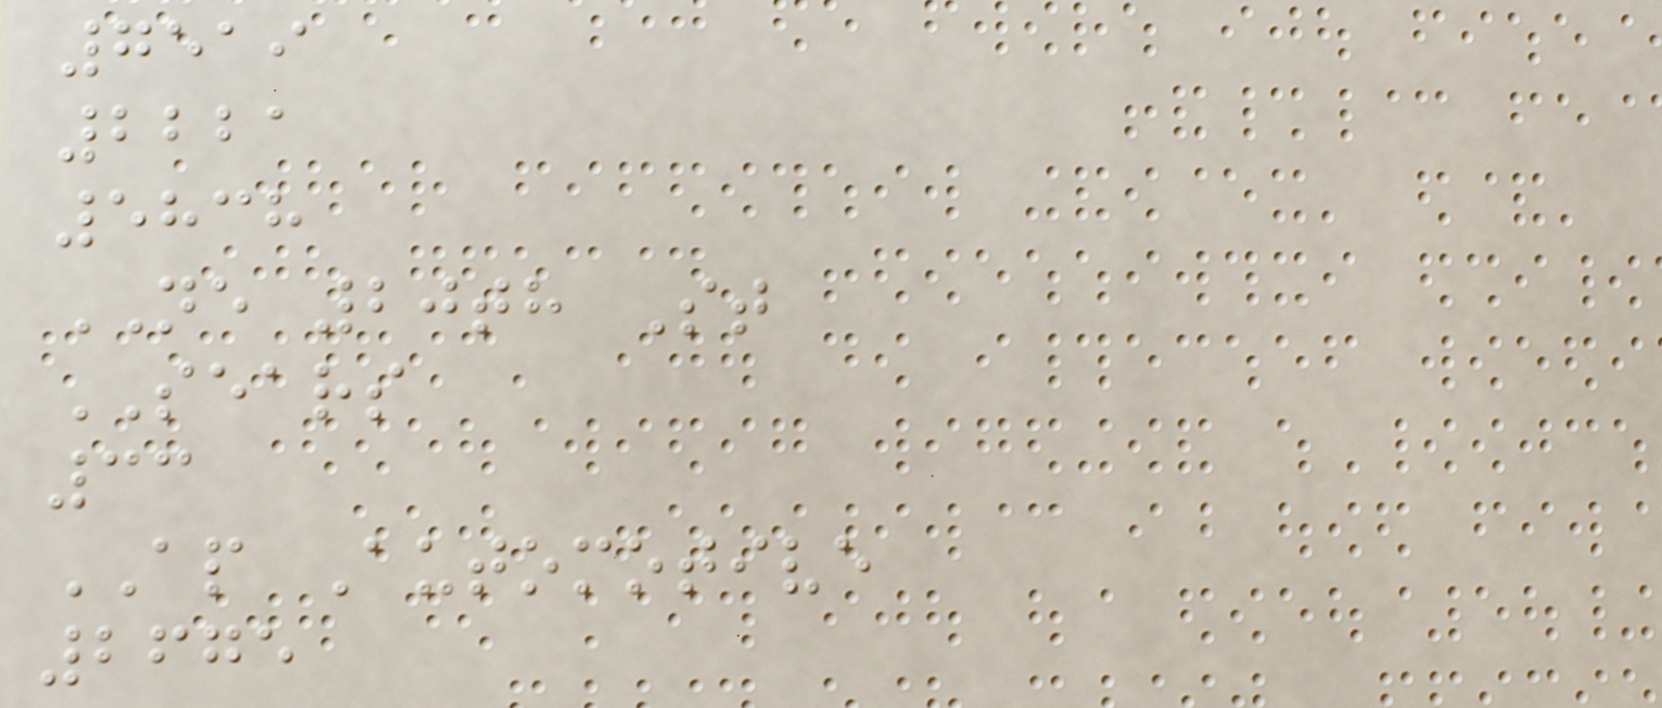7519
2221
5838
NE 20th St
SEARS
33
AP Automotive
2675
